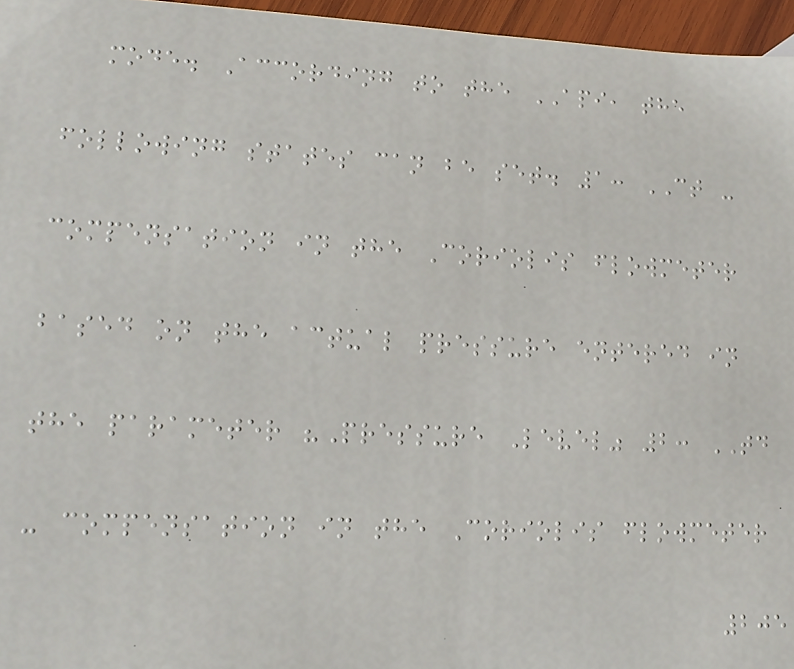mode. According to the API, the
following states can be set. 1: CT -
compensation in the Coriolis flowmeter
based on the actual pressure entered in
the parameter "Pressure Level" 2: TD
- compensation in the Coriolis flowmeter
205
